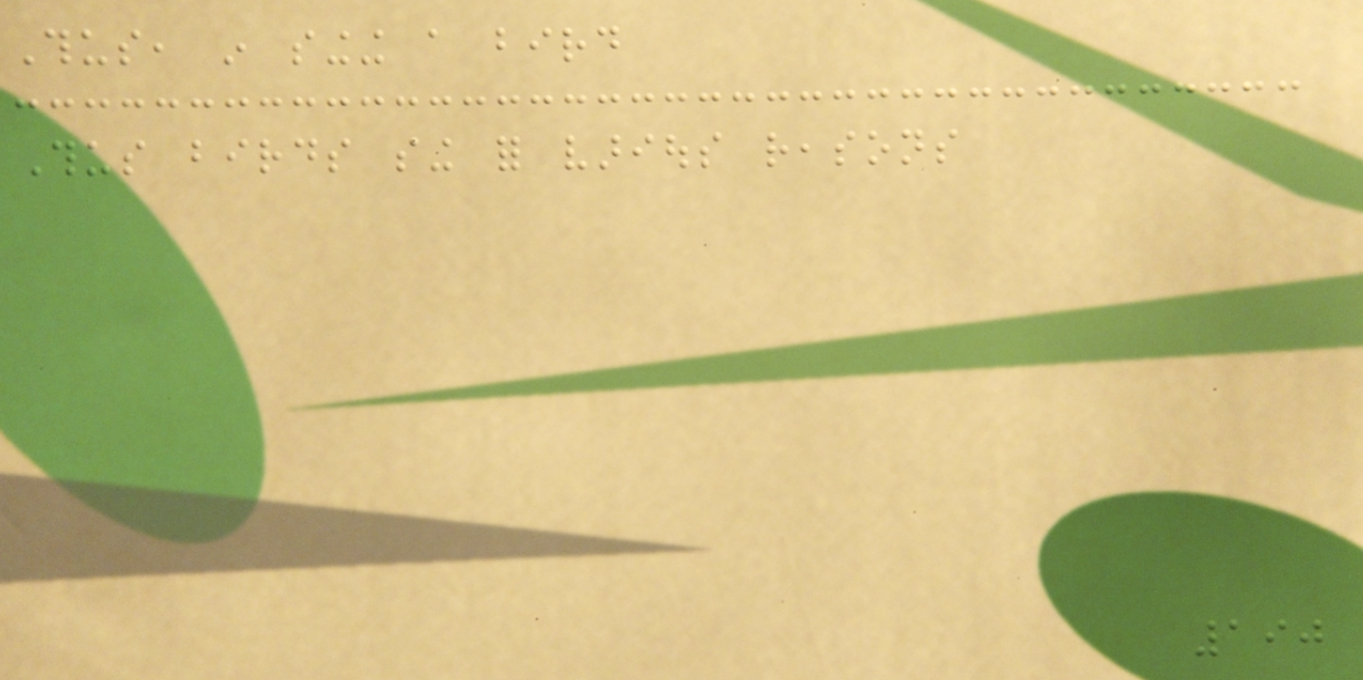Thus, in singing a bird
Thus birds sing for various reasons
190
